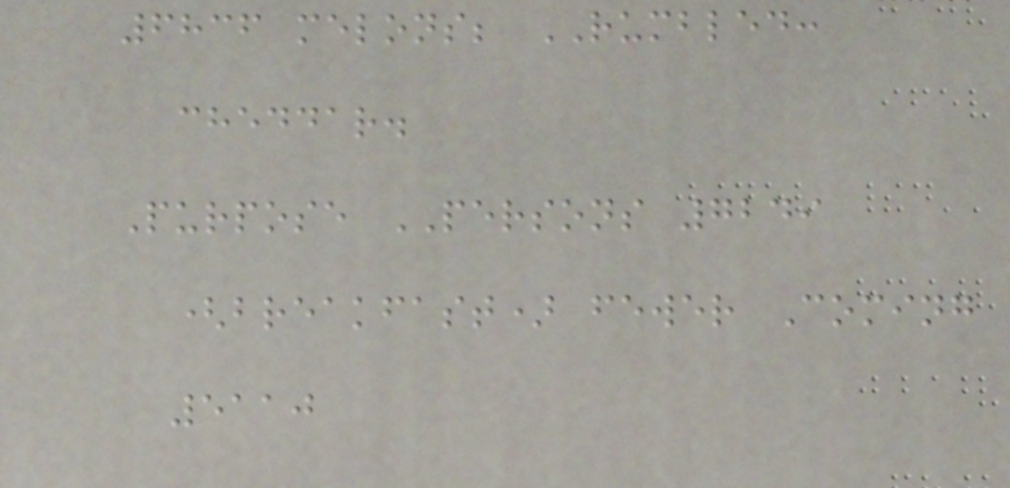6836 melons; RUMBLED:
cheddar.
Purpose PERSONS 7249
(breakfast) fewer Coming
5110
